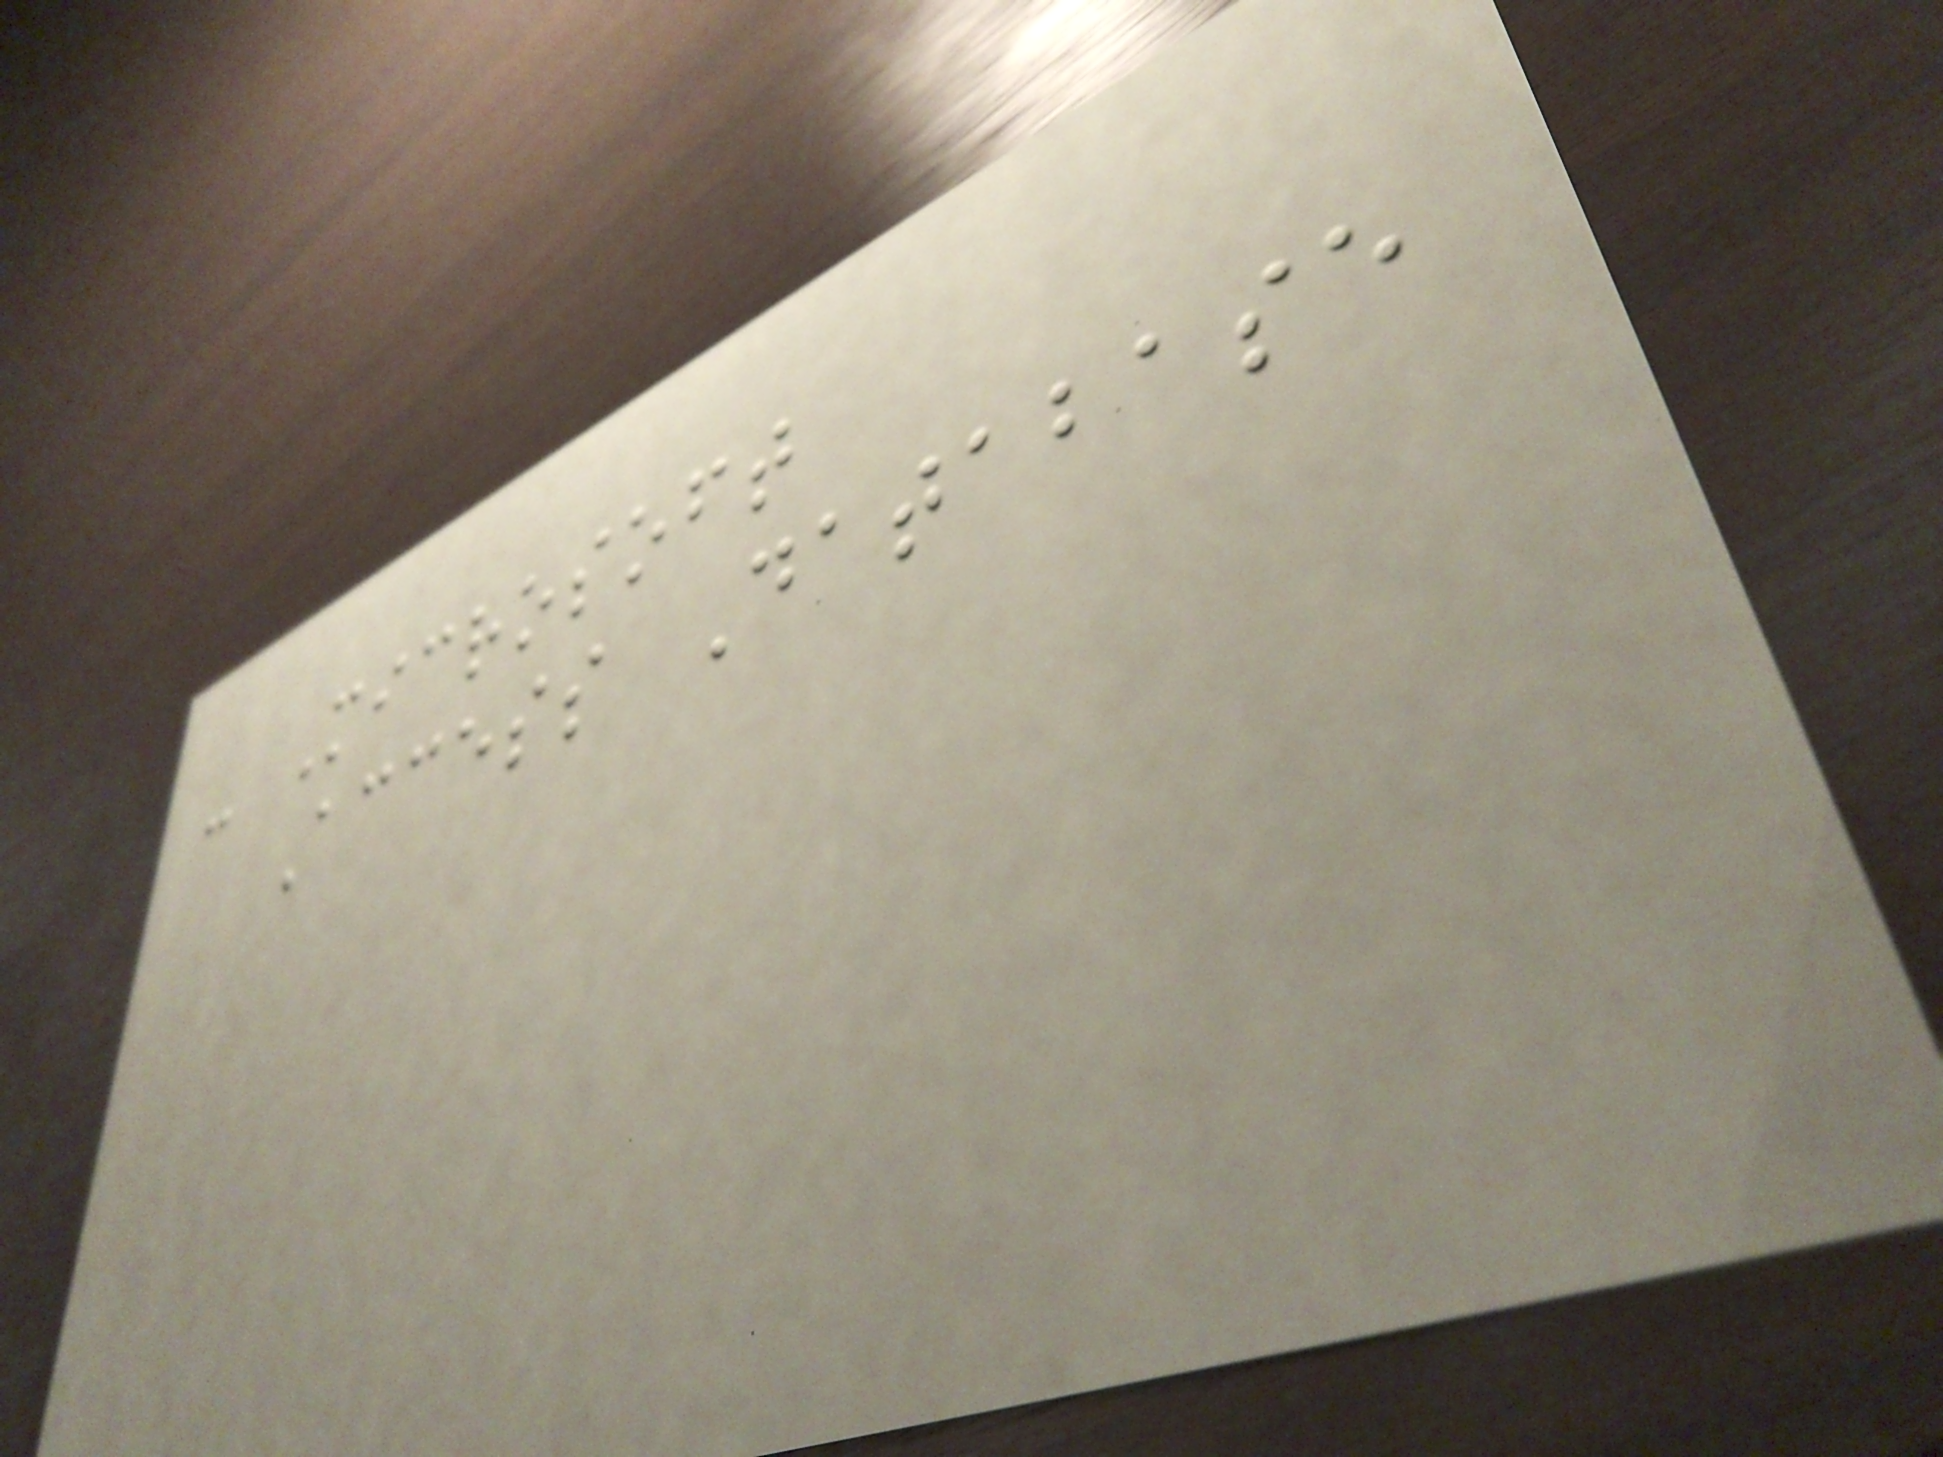- Microsoft
Access Database
